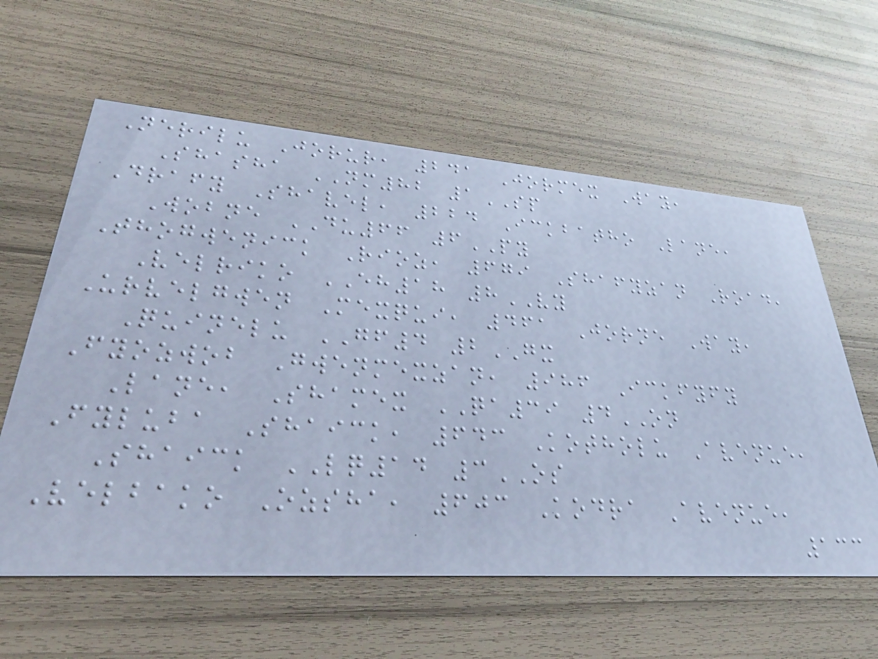Nerilu Jorur, 241 Jormex Way,
Shasha NM82 1SP
Drafy Shavel, 224 Ickbatho Lane,
Wobne DU66 6PY
Thogwenick Rioz, 679 Shafyzan Road,
Velriko EH18 8VY
Urvelgwen Mexqui, 461 Jorne Way,
Quinelu GF4 2GX
Fyozwob Gwenmexzan, 986 Ickfyfy
Lane, Shamex QA39 4ON
Fyluba Shaick, 643 Kotholu Avenue,
Shaick LQ14 3OS
Velbako Ozsha, 603 Kodra Avenue,
133
